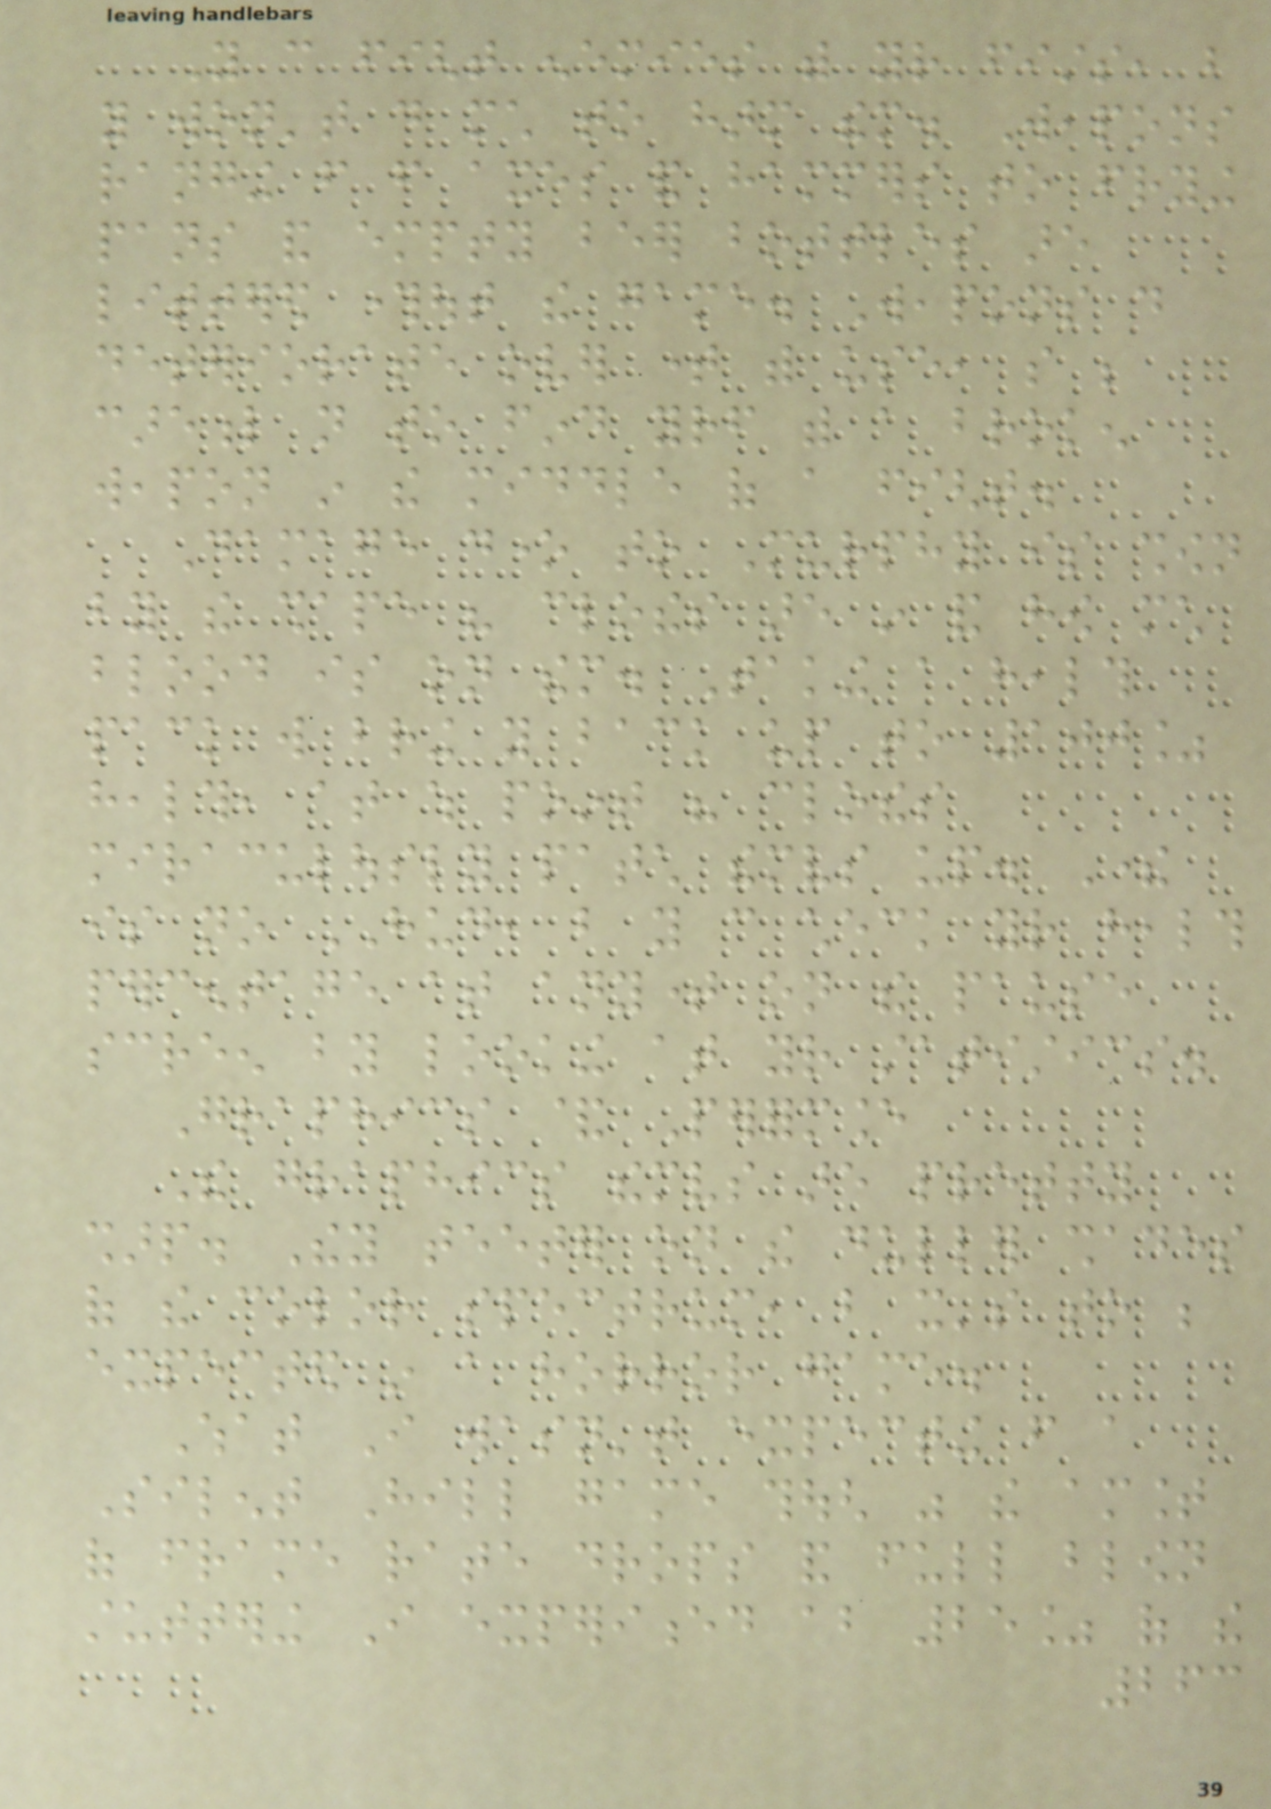You can fight enemies with your fists, but
you won't do much to harm them. Weapons
ranging from from axes and hammers to frying
pans and empty beer bottles are
littered throughout the game. Weapons do
deteriorate over time with use, so be
careful not to find yourself with a broken
weapon in the middle of a fight.
Damage done to Murphy is shown
by the shape his clothes are in and how much
blood is on them. Taking a health
pack will bring you back up to 100%
health, at which point his clothes
miraculously patch themselves up. There
is no HUD, but you can check your health
percentage at anytime on the pause
screen by looking at your statistics.
Graphics & Performance
The graphics themselves are pretty
sharp. They teeter on the duller shades
of the color spectrum, but it's to be
expected in a horror game.
What I wasn't expecting from a
Silent Hill game though was the amount
of frame rate drops and full blown
stuttering I experienced about 25% of the
263
